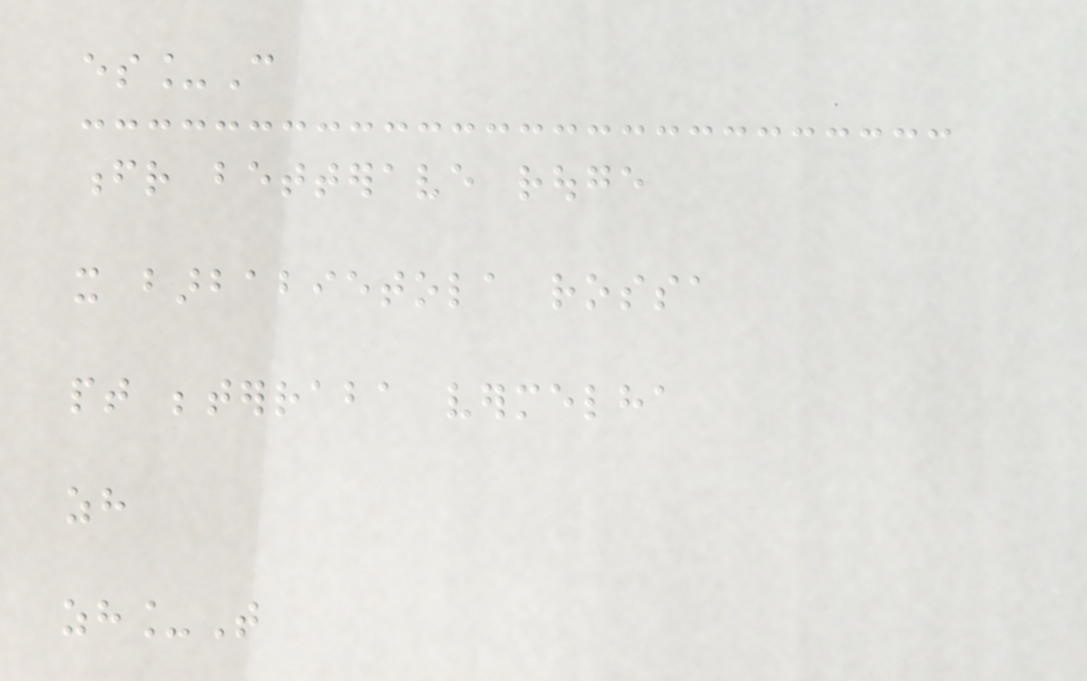es_C
fr betterave rouge
it barbabietola rossa
pt beterraba vermelha
zh
zh_T
